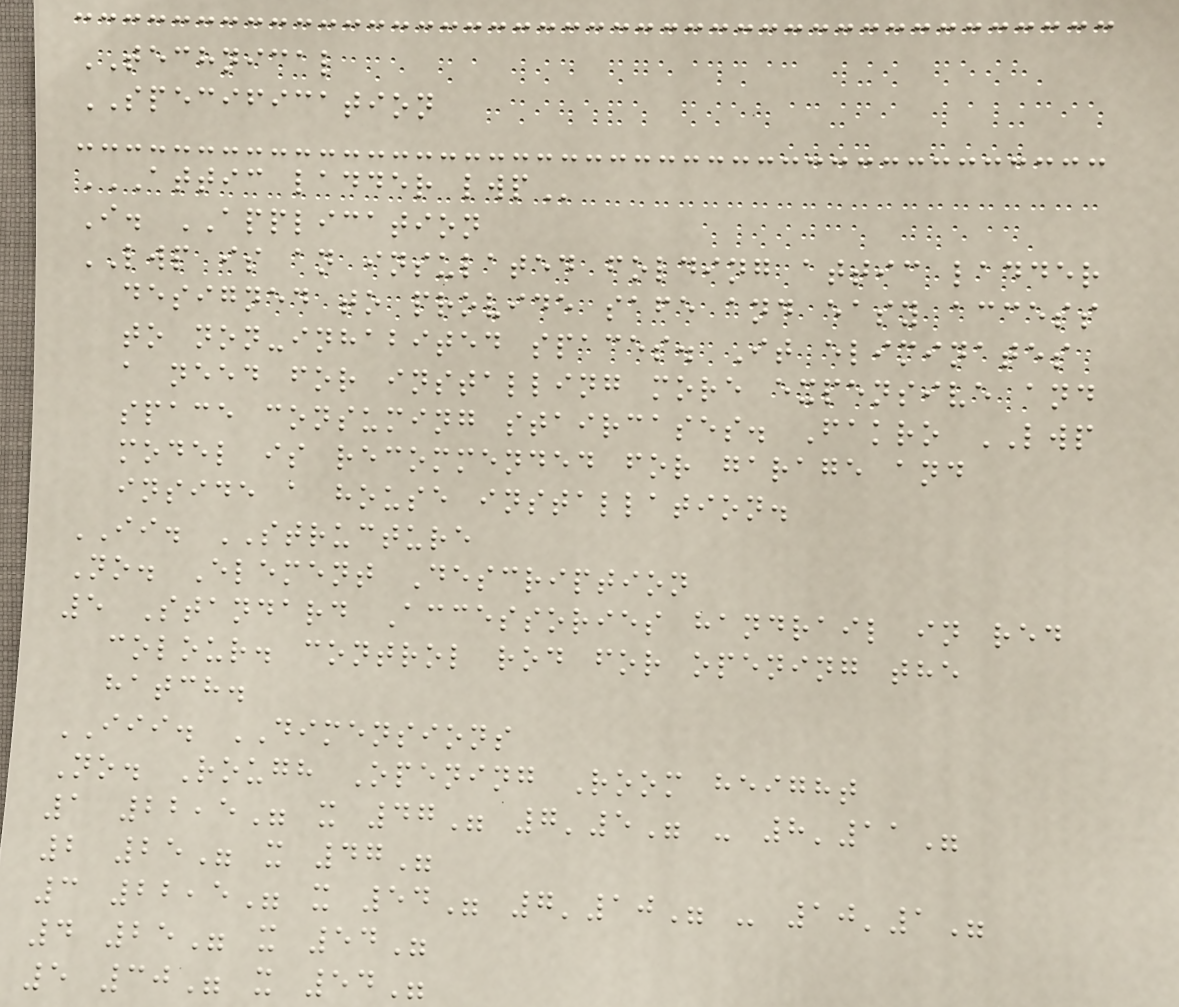TECHNICAL
SPECIFICATION
ATTIC LADDER LWP
I. APPLICATION
LWP is an insulated folding attic ladder
designed to provide safe and easy access
to non-inhabited spaces. It eliminates
a need for installing more expensive and
space consuming staircases. Fakro LWP
model is recommended for garage and
inside a house installation.
II. STRUCTURE
No. Element Description
5 Standard Accessories handrail in red
colour. control rod for opening the
hatch.
III. DIMENSIONS
No. Rough Opening Room height
1 22,5" x 47" 7'5" - 8'11"
2 25" x 47"
3 22,5" x 54" 7'10" - 10'1"
4 25" x 54"
5 30" x 54"
